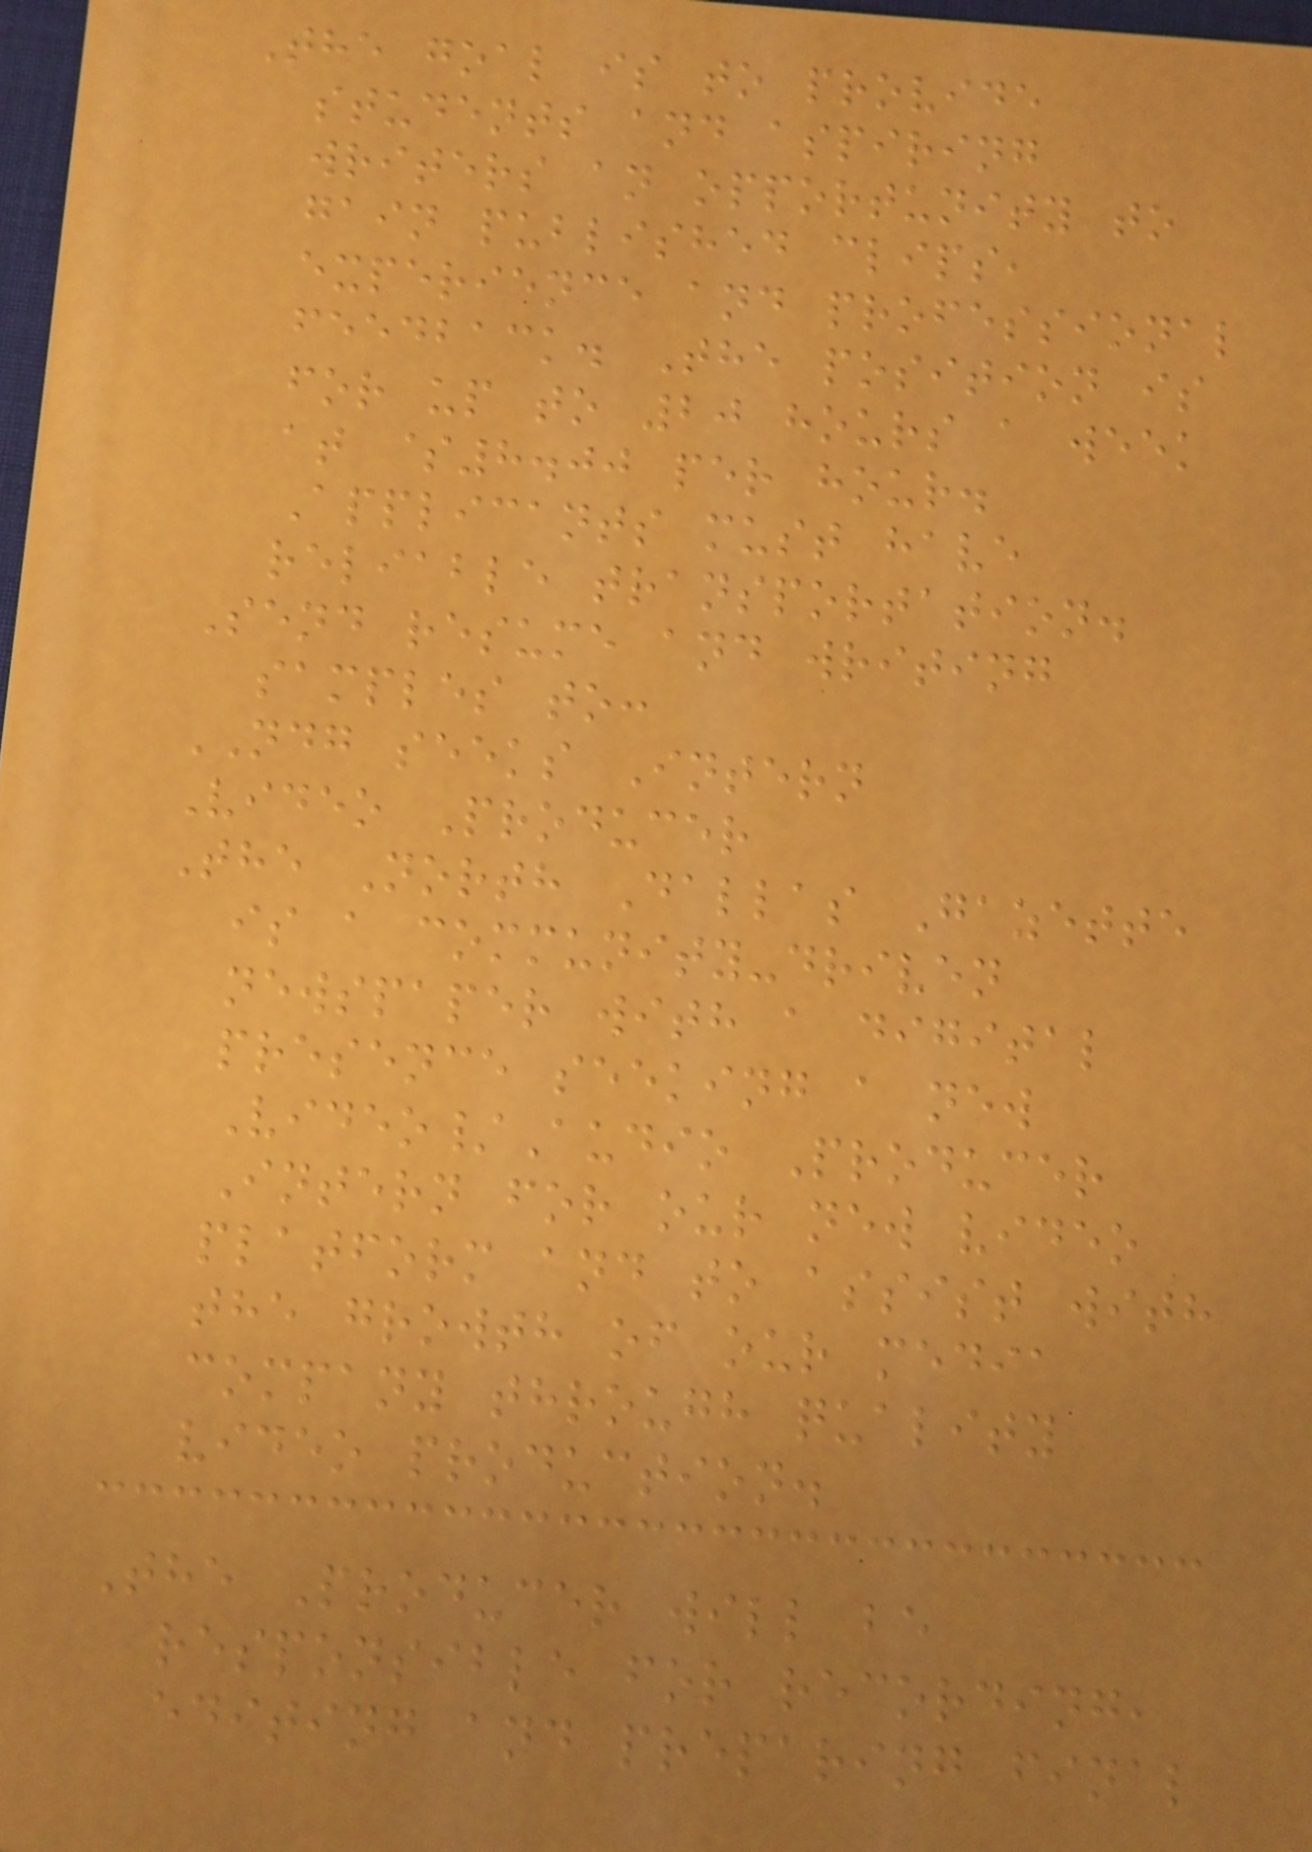The goal is to provide
students and aspiring
writers an opportunity to
gain published clips,
experience and professional
feedback. The position is
for up to 20 hours a week
at $8.00 per hour.
Applicants must have
reliable transportation.
Send resume and writing
samples to:
NDG seeks Intern
Video Producer
The North Dallas Gazette
is a community-driven
newspaper with a digital
presence seeking a new
Video/Audio Producer
Intern for our new video
platform and to assist with
the growth of our media
company through quality
video production.
The Producer will be
responsible for recording,
editing and preparing final
